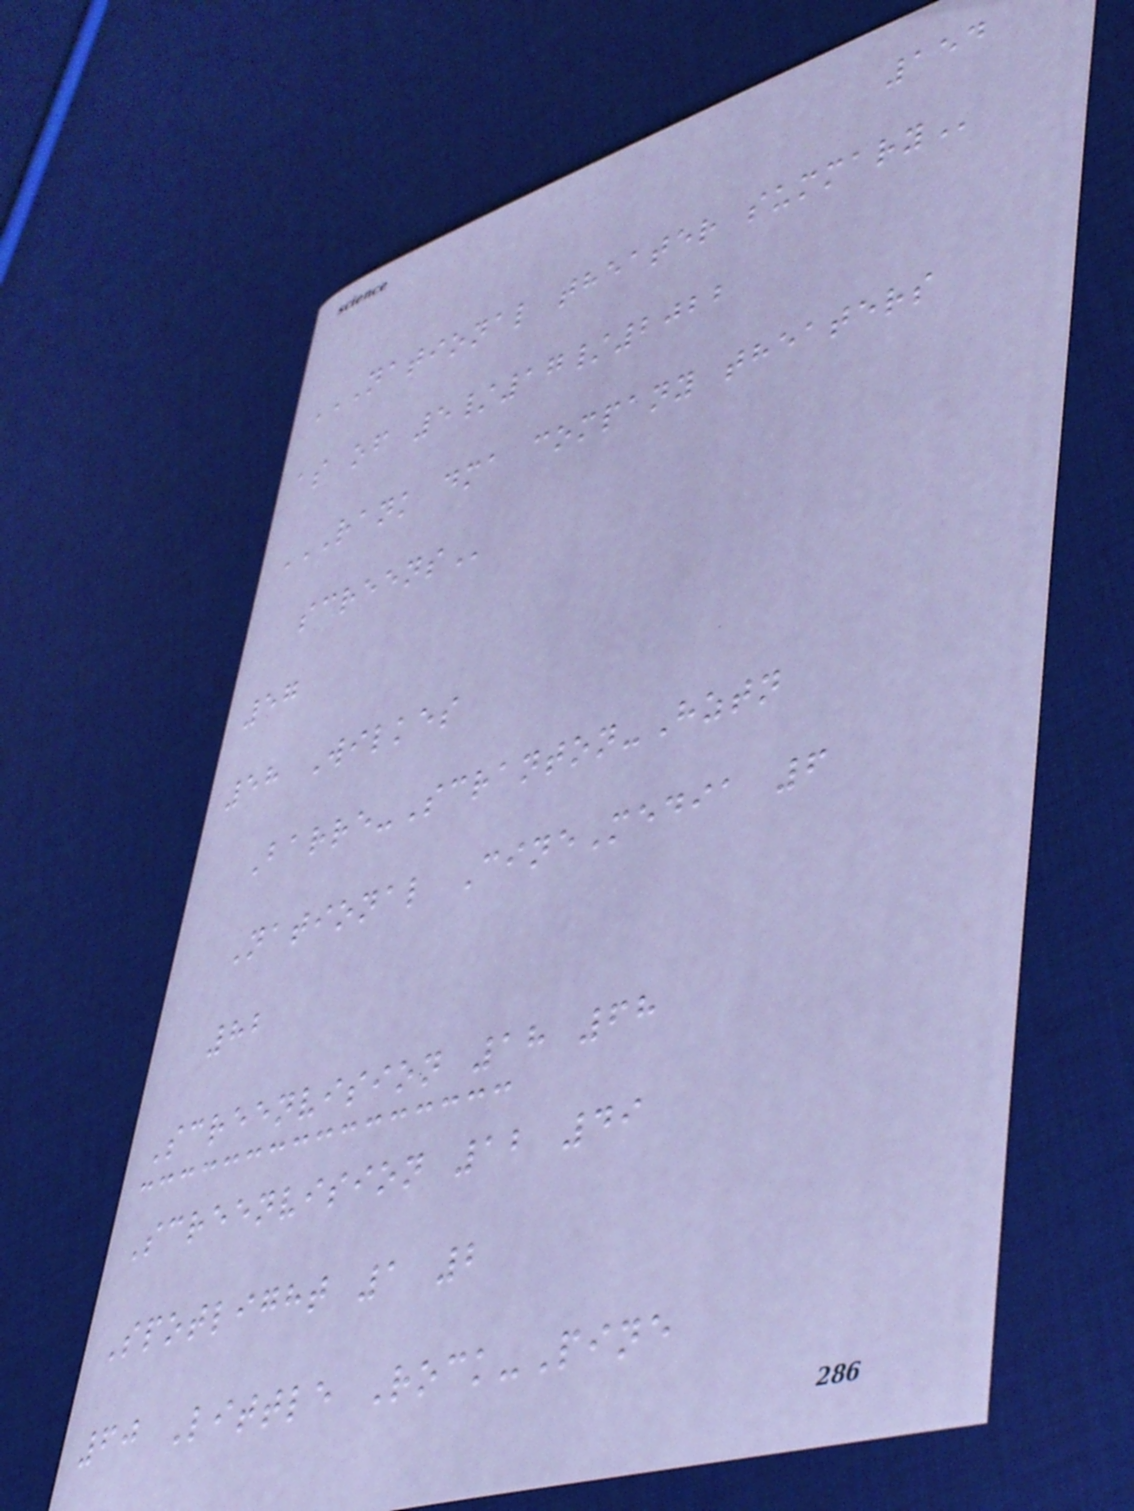154
NATIONAL THEATER SUMMARY
as of 5/17/2022
RANK DMA COMPANY THEATERS
SCREENS
57
58 Wilkes
Barre-Scranton-Hztn
National CineMedia 6
82
Screenvision 18 68
Screenvision 12 49
Spotlight 1 2
60 Little Rock-Pine
